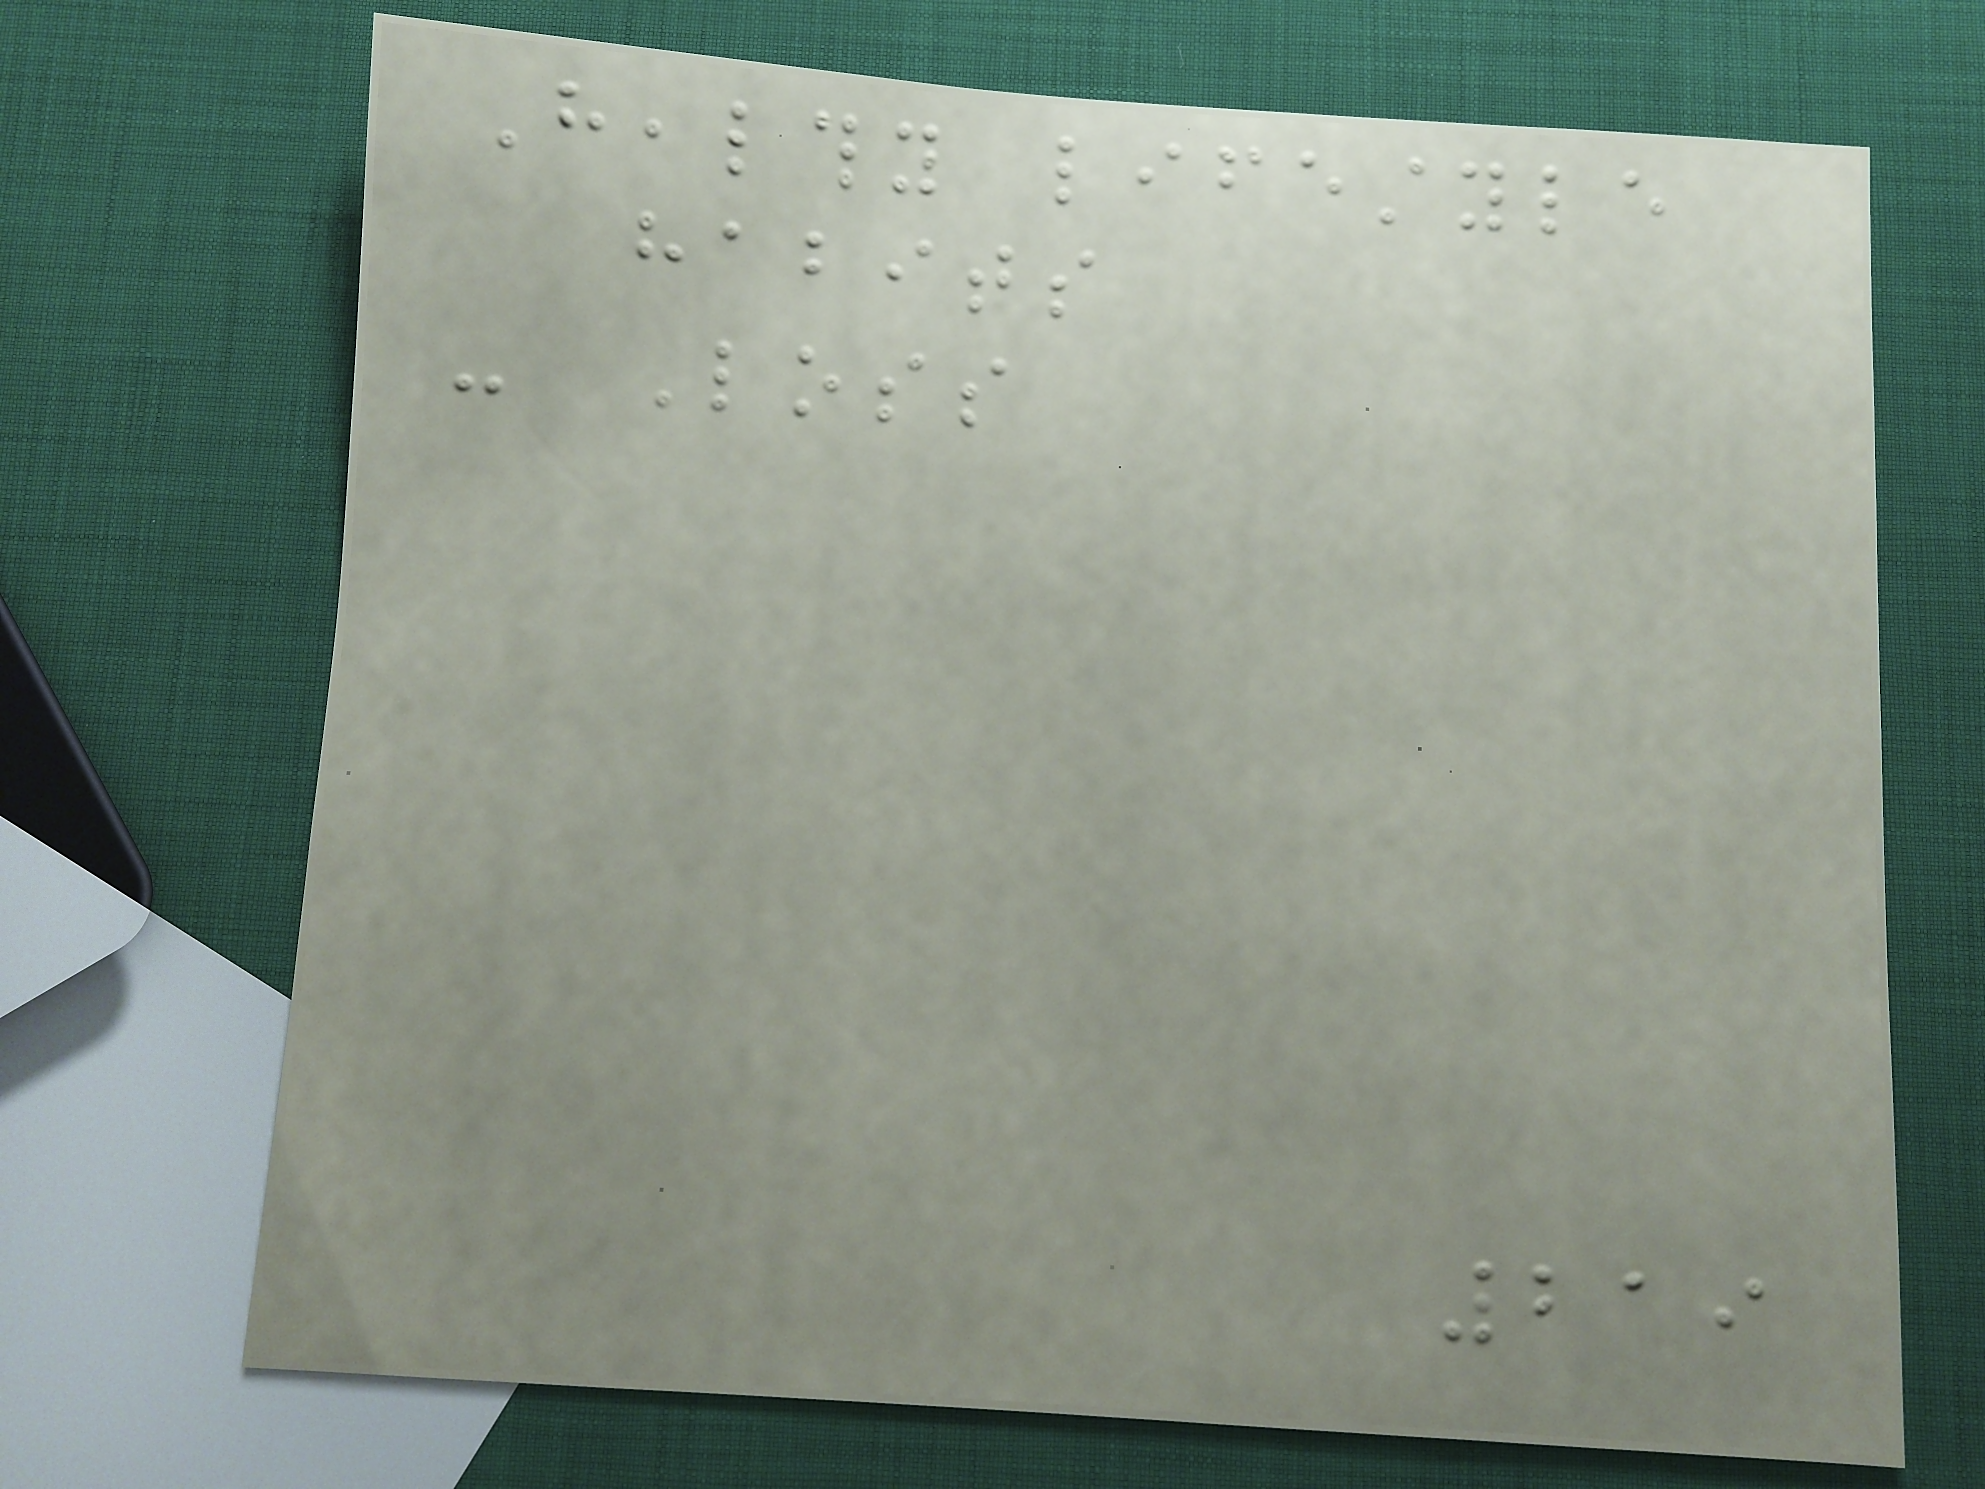Healthy lifestyle
habits
- Loss
219
